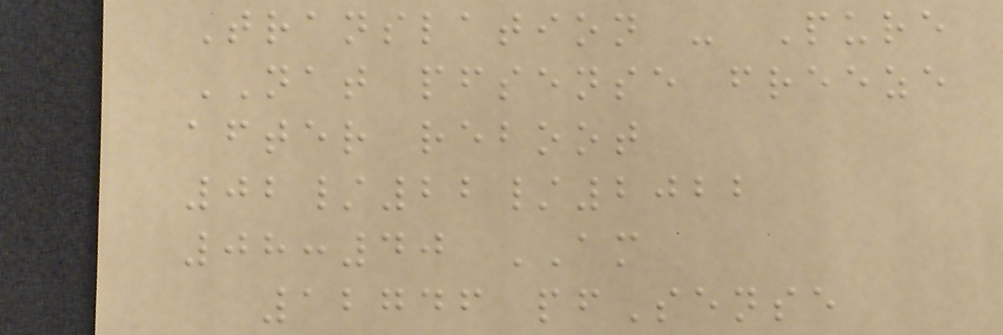Translation - Pure
NAT pfsense freeze
after reboot
02/22/2022
08:40 AM
12746 pfSense
